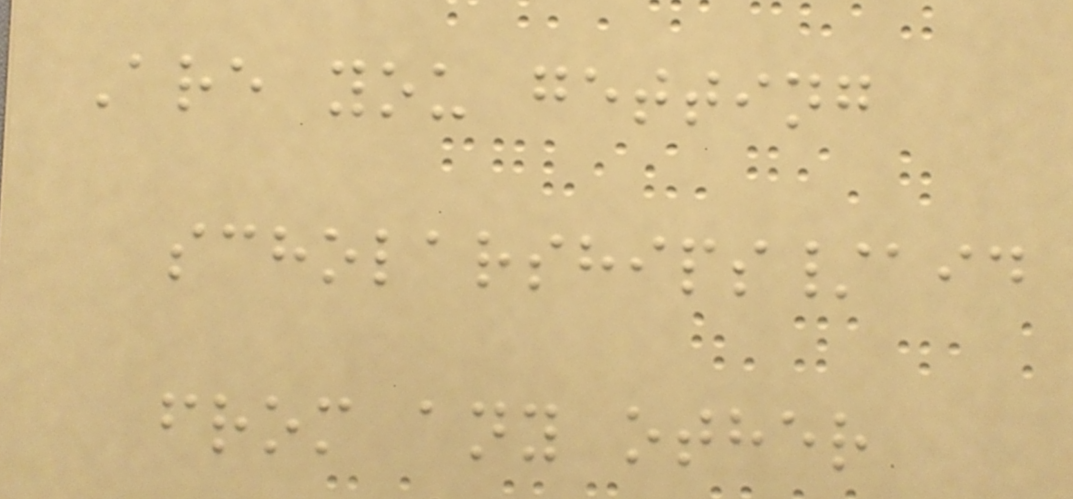Are you getting
scholarships/aid
from any other
